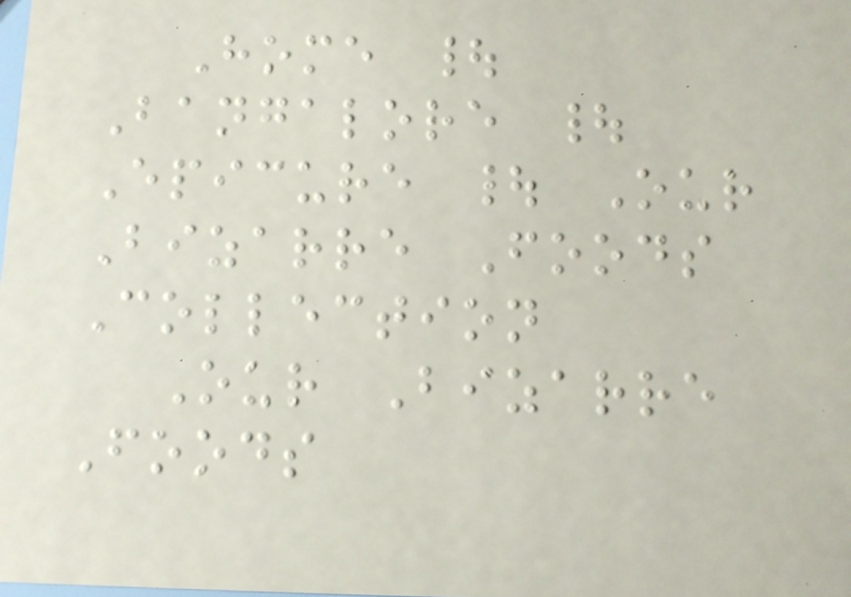Home |
Bangalore |
Epicure | Our
Bizarre Foods
Collection
Our Bizarre
Foods
